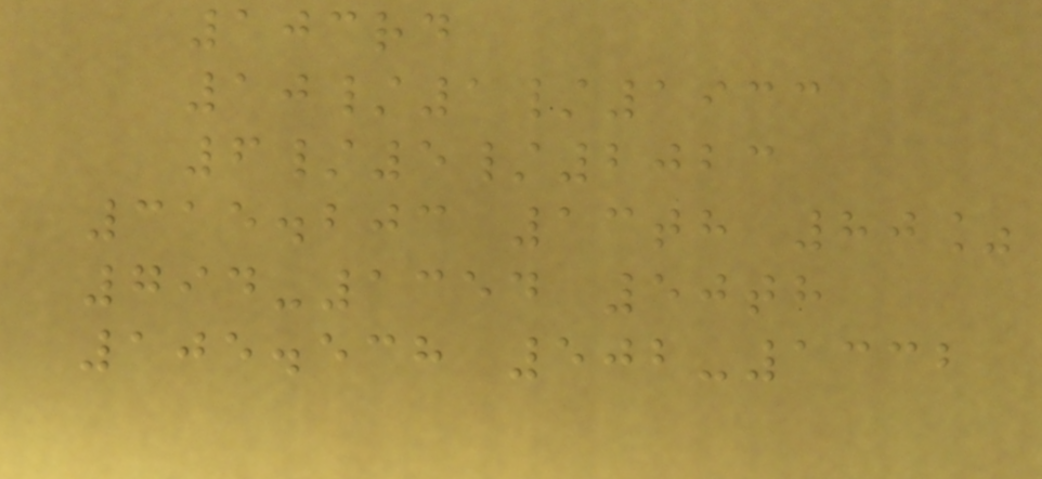103rd
10/1/1933
6/5/2023
315.203 13th 80%
794-1354 50th
105.538 502-1332
